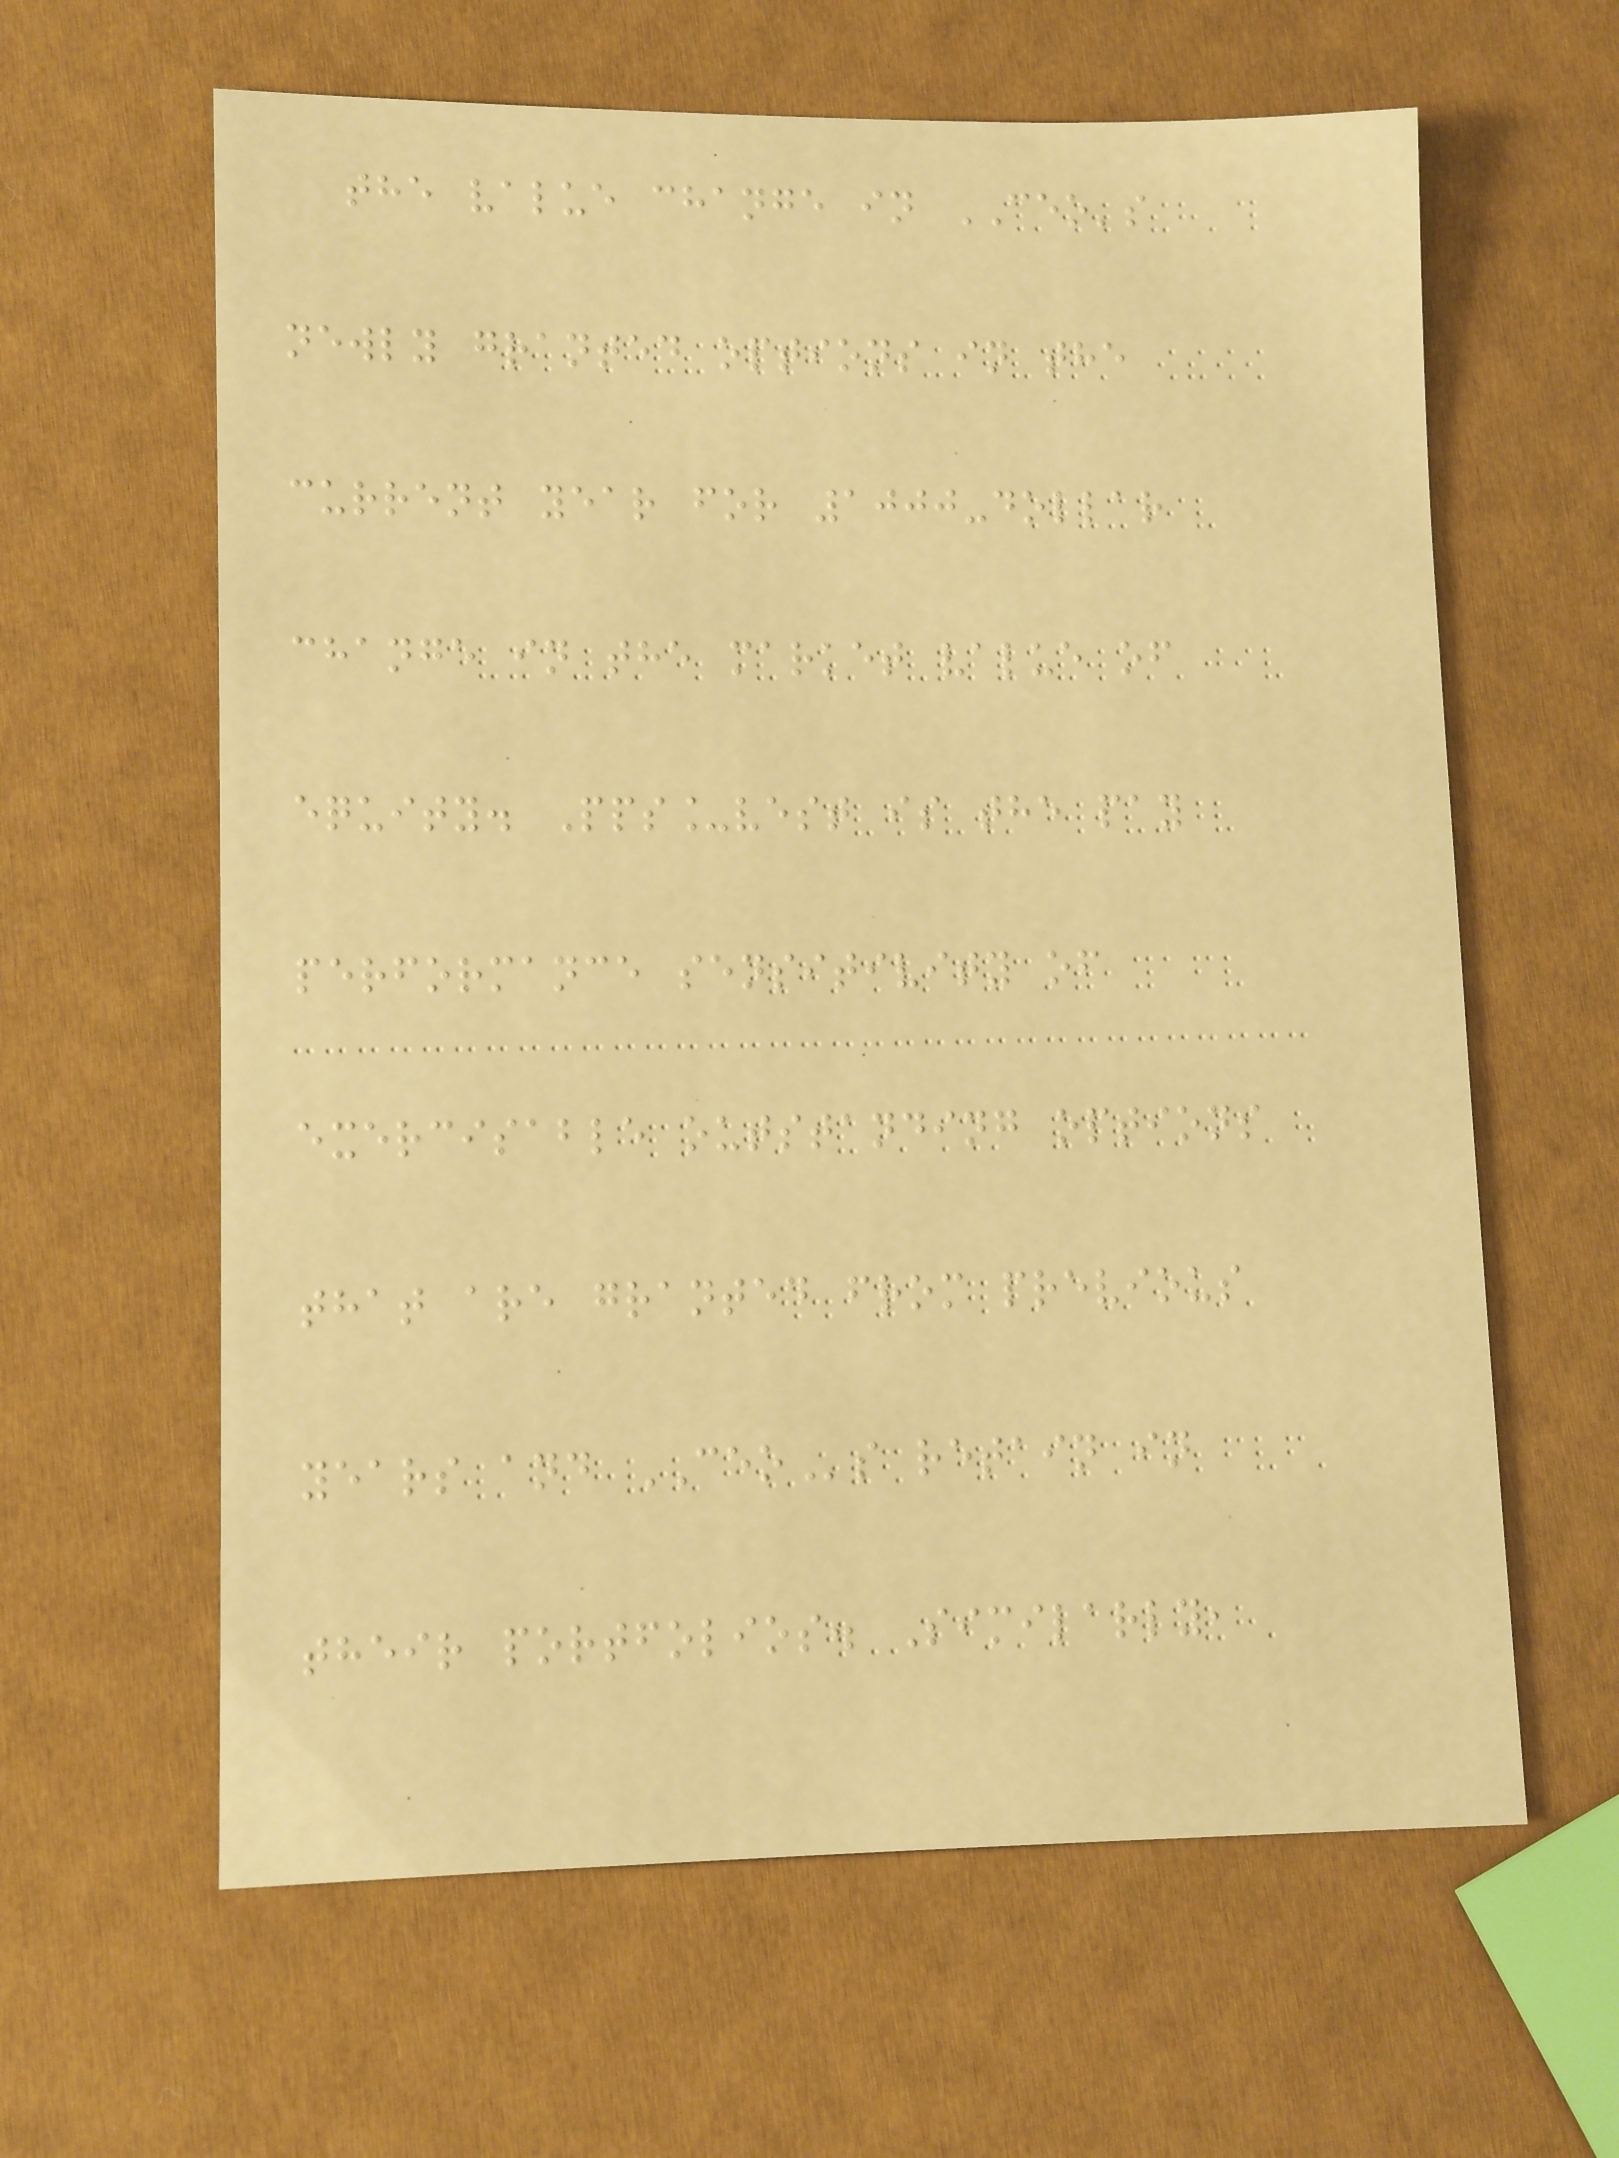the value change in CEO's
newly granted options in the
current year for 1000-dollar
change in the market value of
equity. Pps_vest is the pay
performance sensitivity of
exercisable outstanding options
that are granted from previous
years and CEOs retain in
their portfolios. Similarly,
